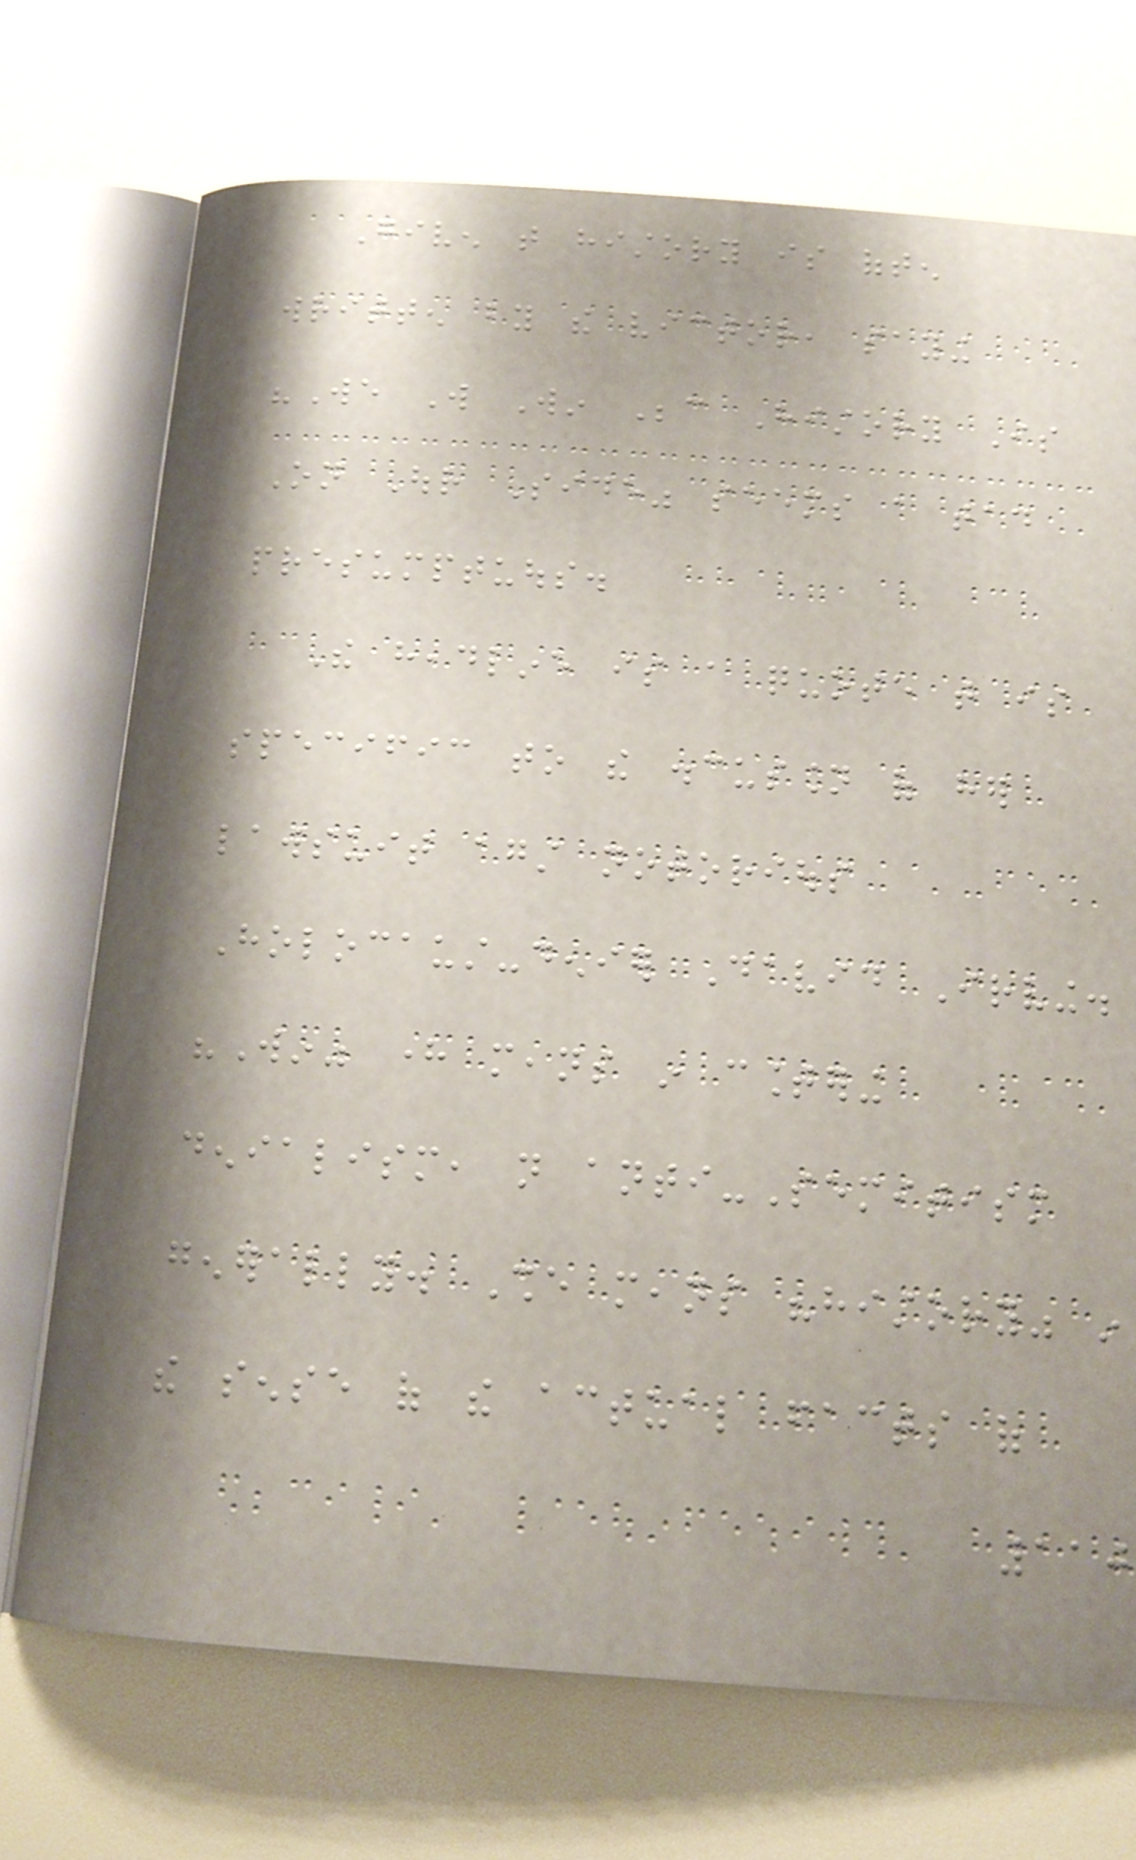Given that history is often
written by the victor, saying
"We Will Win Because History Is
On Our Side" seems a tad
presumptuous.
The headline is a quote that is
specific to the discussion of her
lawsuit against notorious
Holocaust-denier David Irving.
"Win" here means in countering
denialism, not anti-Semitism
generally. She means "history" in
the sense of the actual facts of
110
